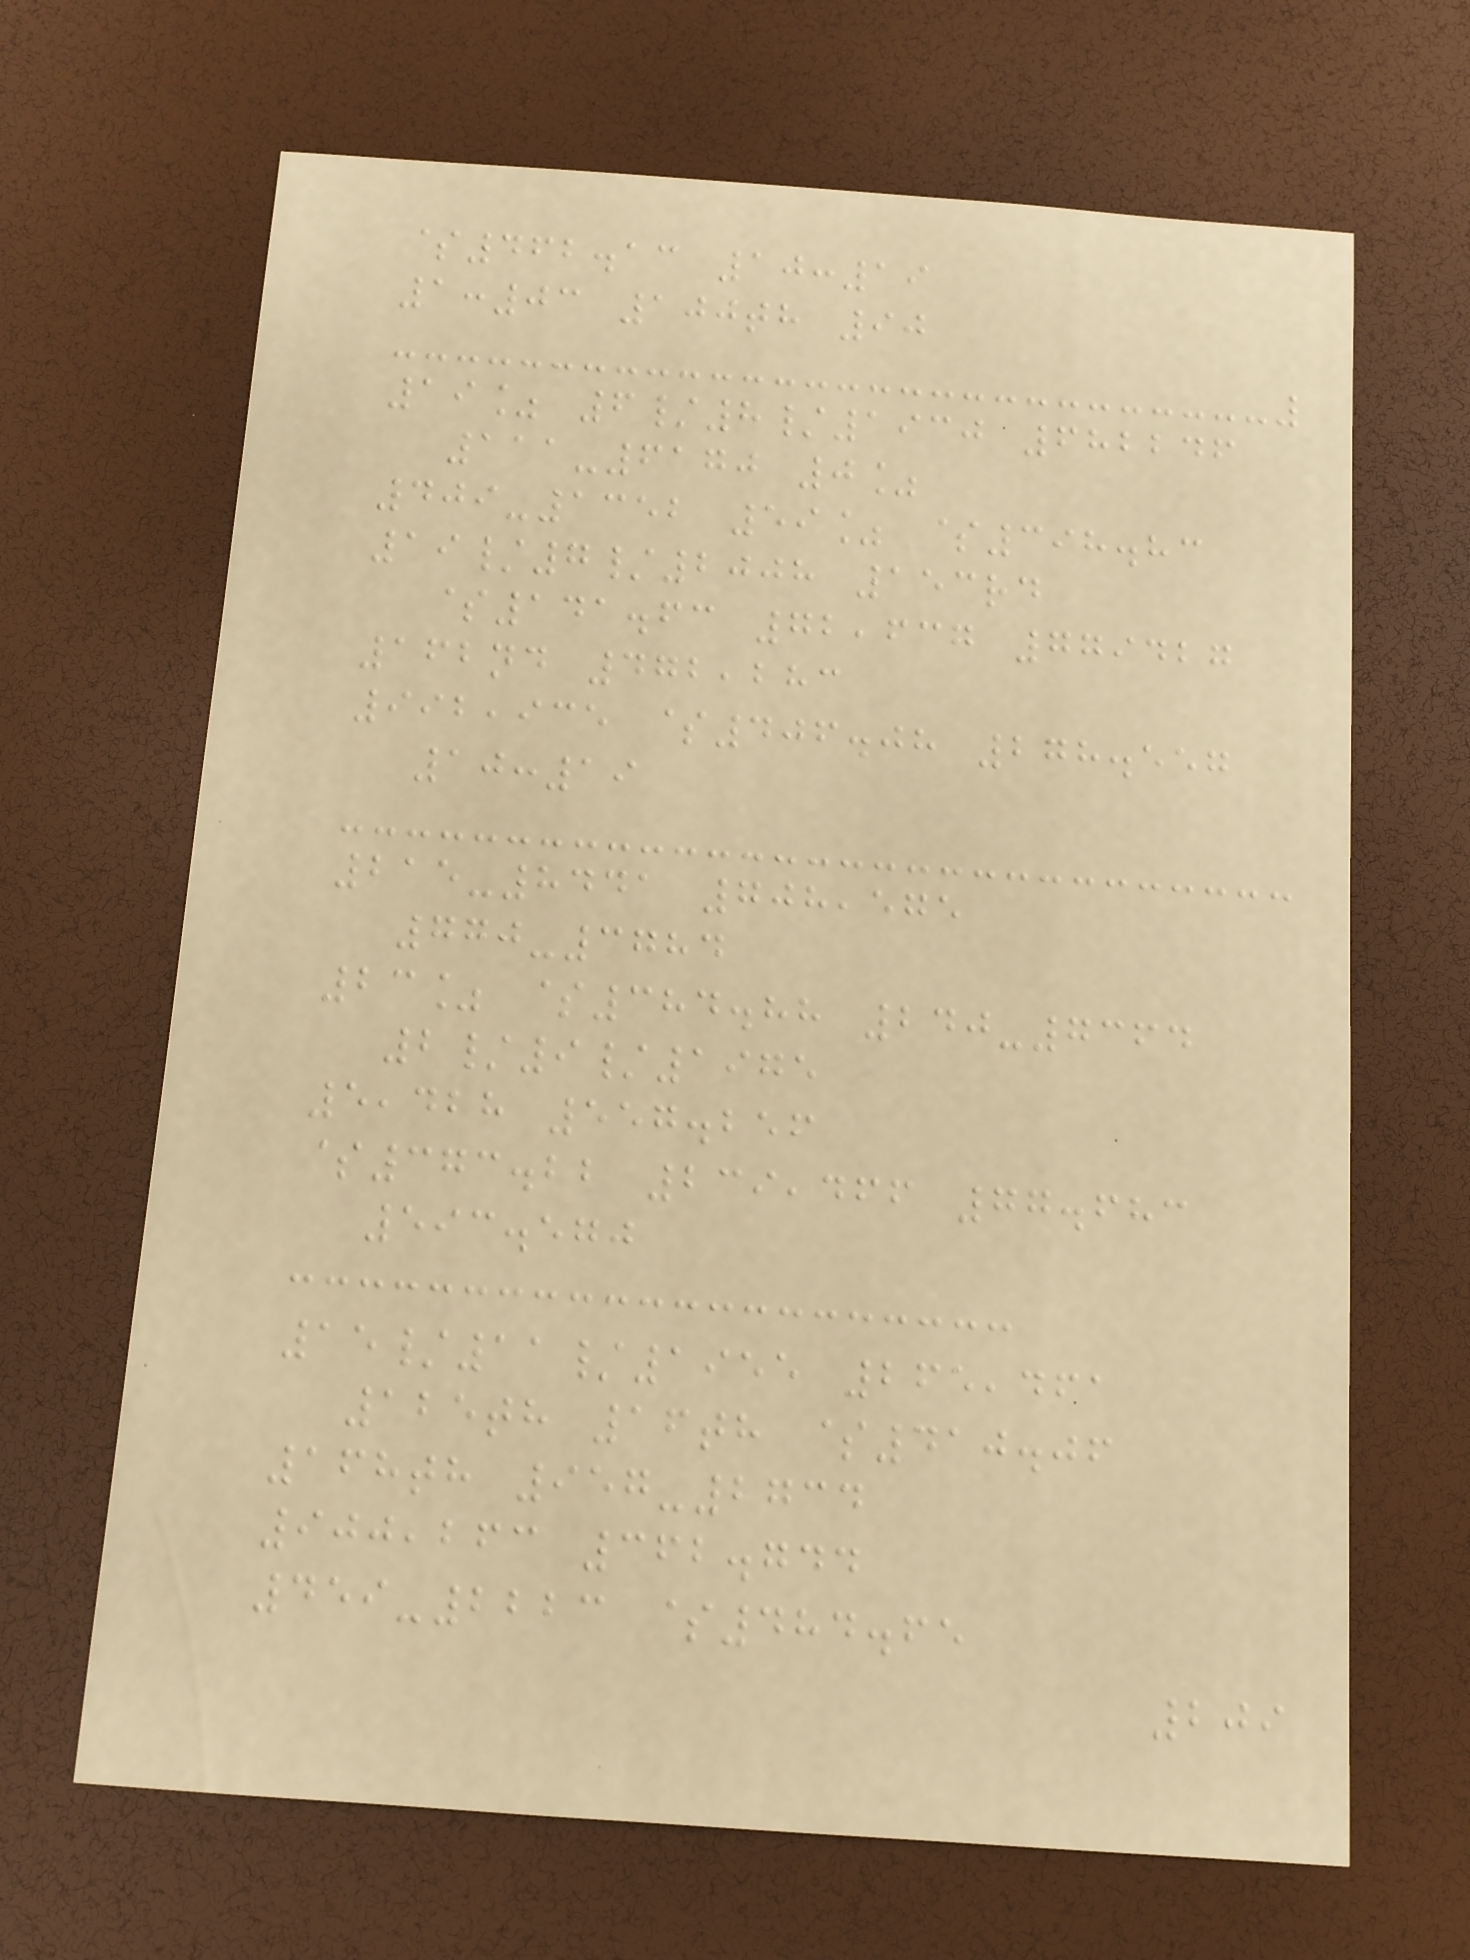$462.13 10:19
1:03 100th 90
19% 6/8/1930 682246
111-6170 0%
409-1352 59% $398.83
19/7/2008 153rd
$141.63 72,637 779427
162nd 472,283
992,935 $406.08 278.557
10:19
215-8441 708,575
770-3784
23% $384.88 240-7364
2/9/1975
5,428 557.256
$373.22 239,466 77.683
593.570
15/11/1955 265,461
125th 16th $410.06
168th 957-2734
900,263 362.744
459-2223 $484.65
209
